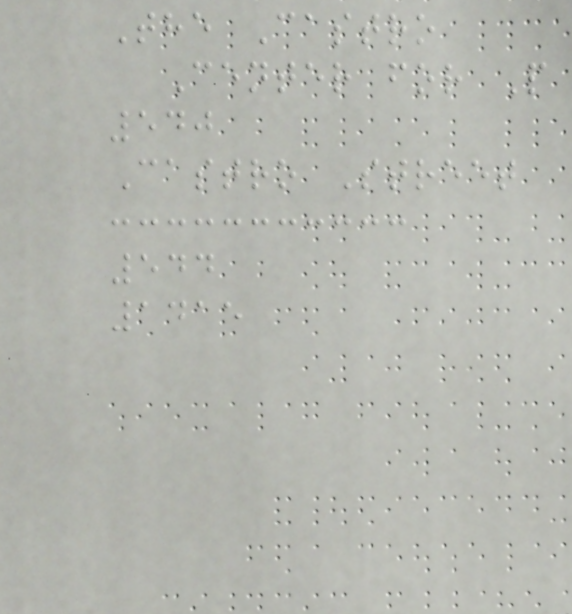The Castro
Center for P
540
Castro Street
544
1415
